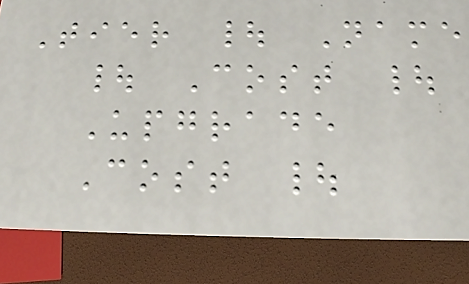Tier | Name
| Cost |
Upgrade
Cost |
